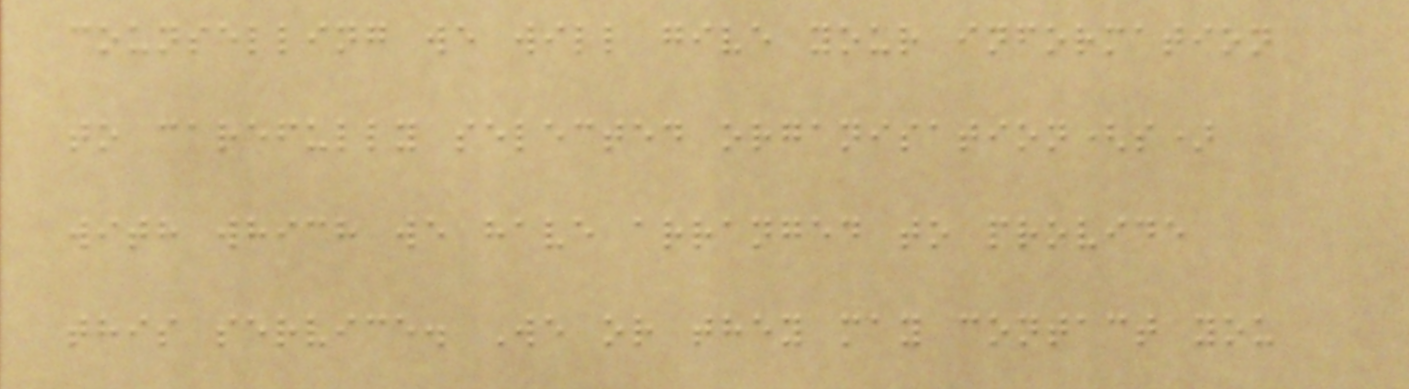counselling we will give your information
to carefully selected organisation(s)
with which we have arranged to provide
this service. We or they may contact you
